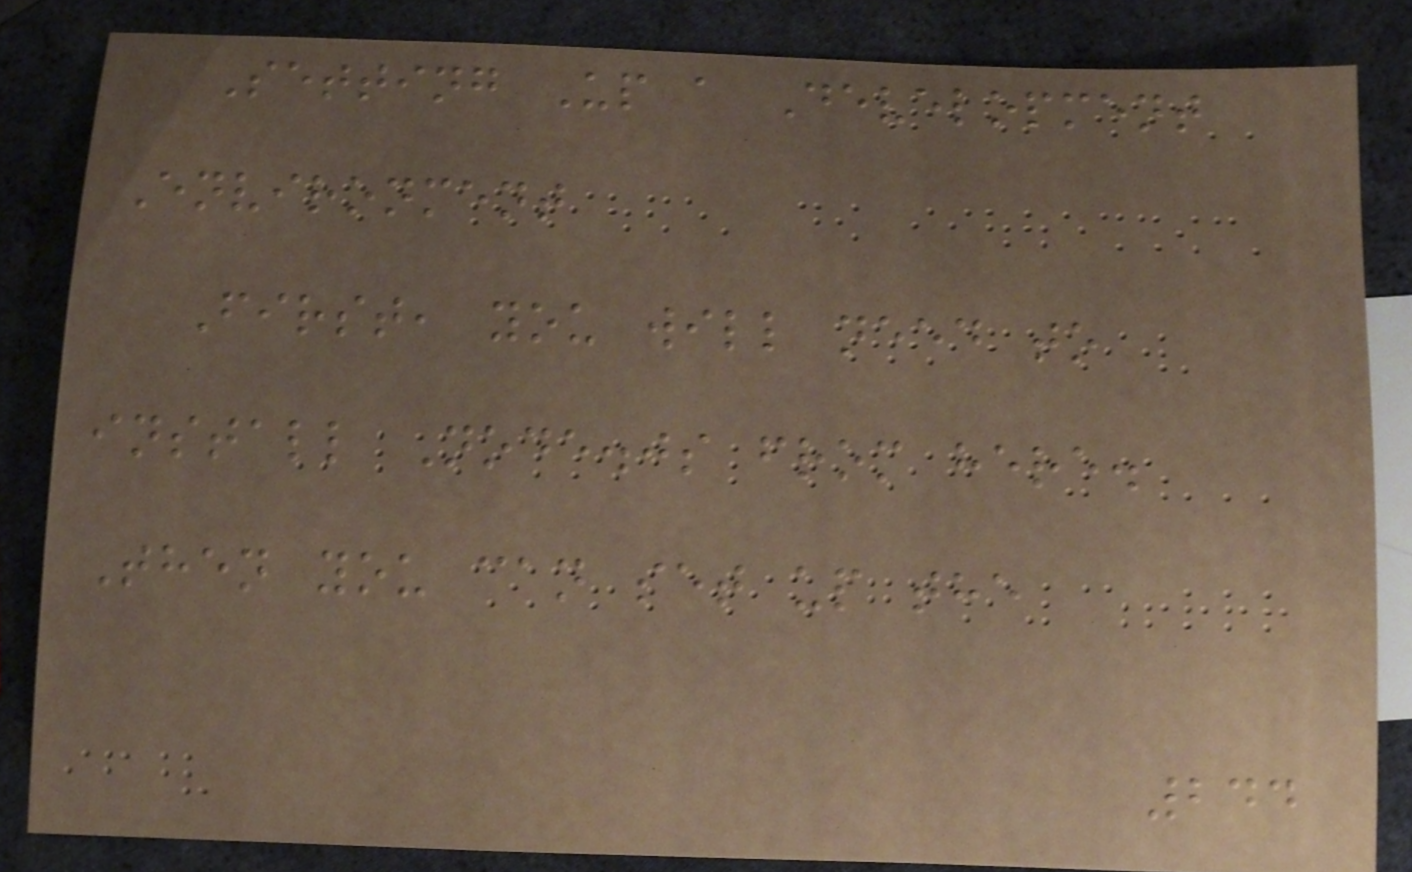Setting Up a Development
Environment
First, you will need to
install Node.js from here.
Then you can set up the
244
